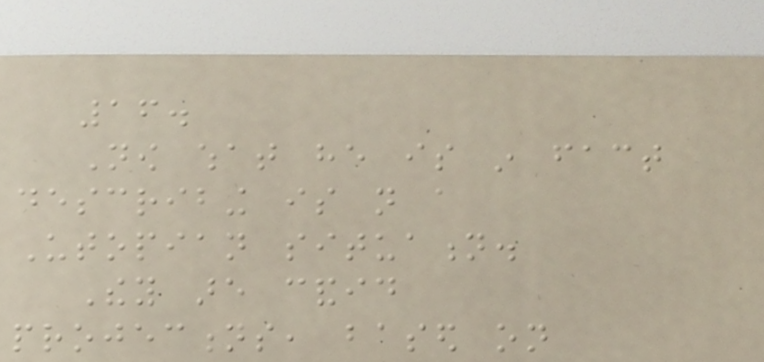16.
Now what he is in fact
describing is not a
Utopian situation.
They are candid
projections, based on
